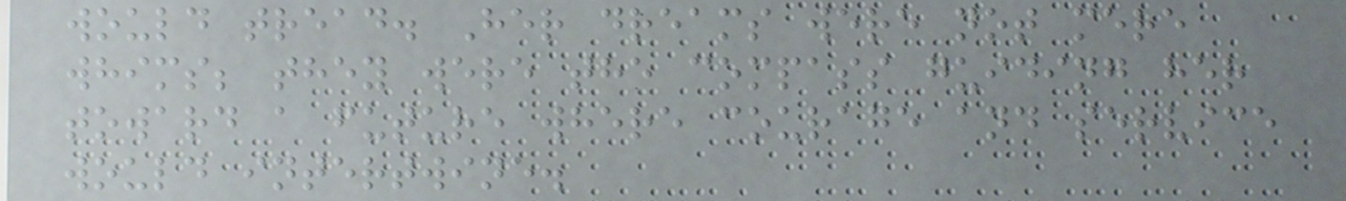would tread. Her dreams were not mere
whims; they were the compass guiding her
toward a future where courage and service
would intertwine.
